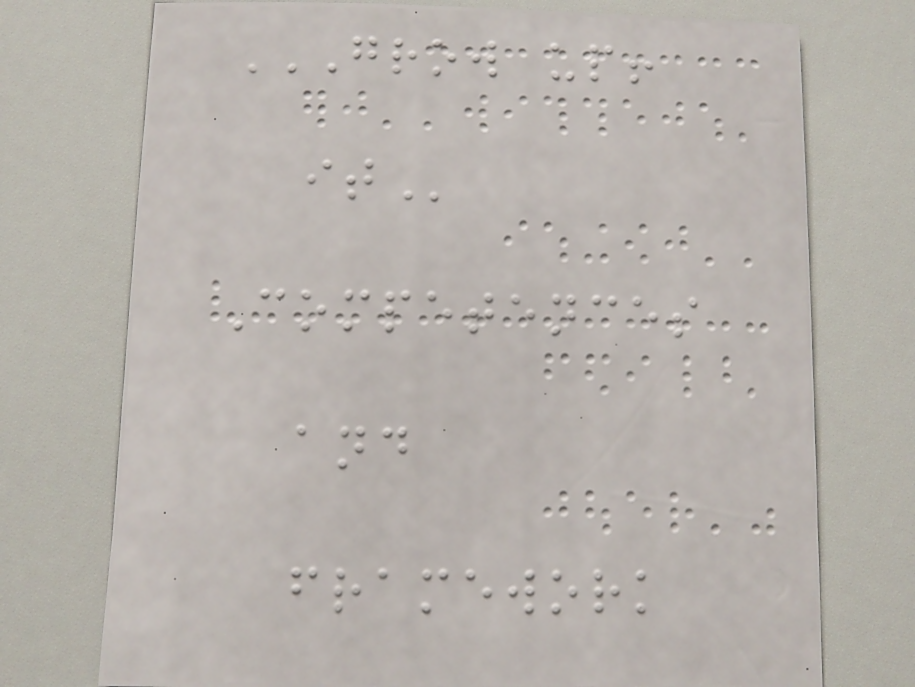GROW UP!
IT
Competences
and
framework
